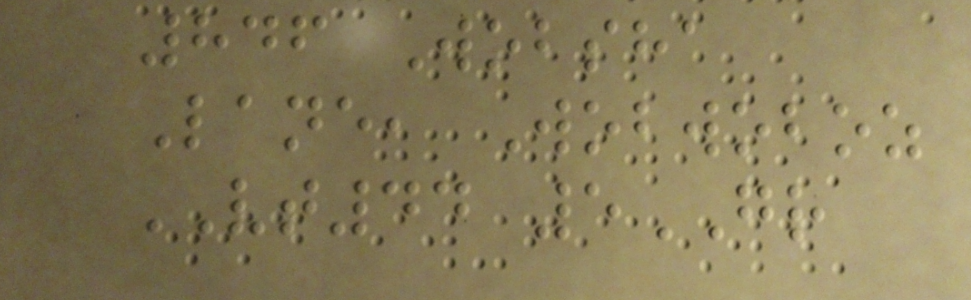846 Wobsha
Lane, Wobwoboz
VT44 5GR
